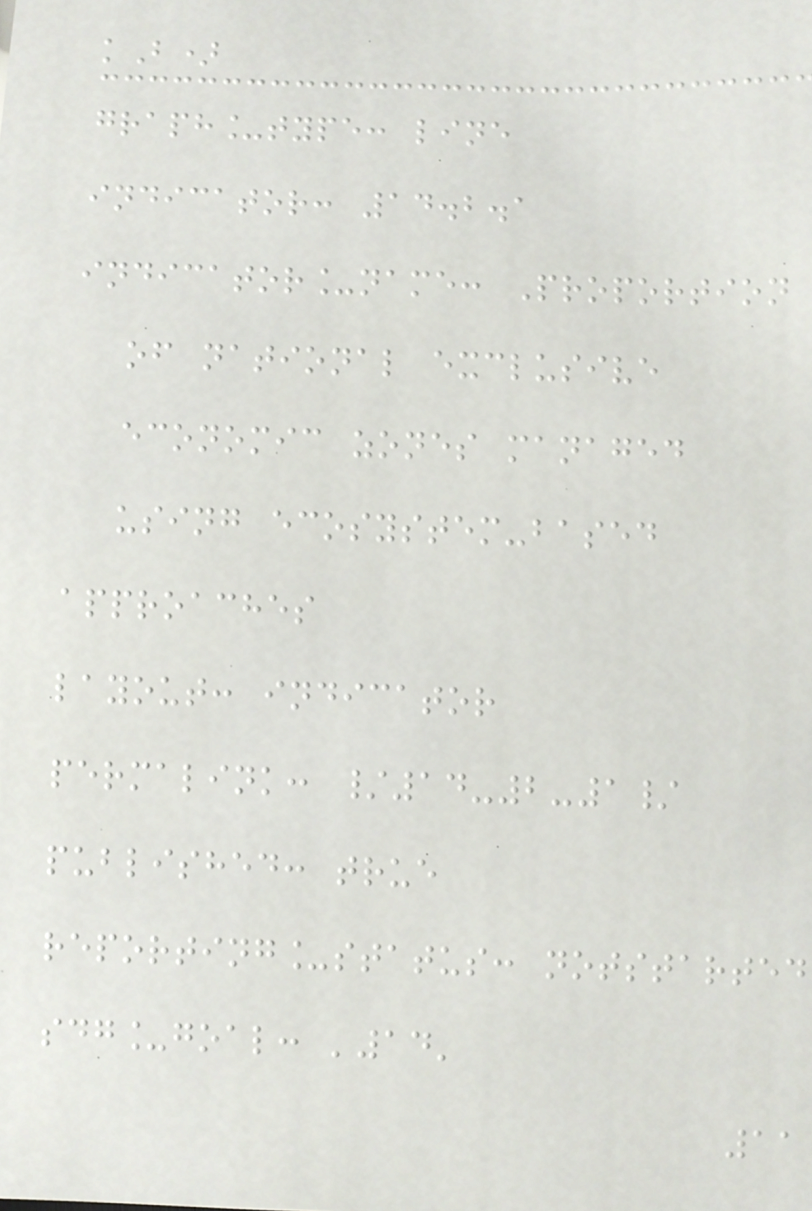kB)
graph_type: line
indicator: 14.2.1
indicator_name: Proportion
of national exclusive
economic zones managed
using ecosystem-based
approaches
layout: indicator
permalink: /14-2-1/
published: true
reporting_status: notstarted
sdg_goal: '14'
11
